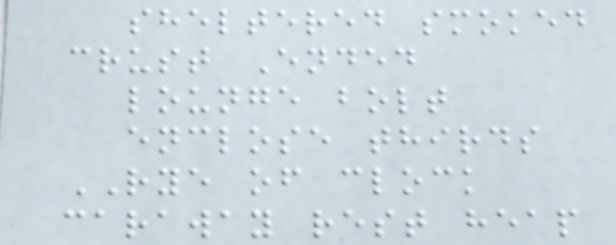sheltered smoked
crust Ended
lounge bolt
enclose thirds
RYE of clock
caraway rest heap
